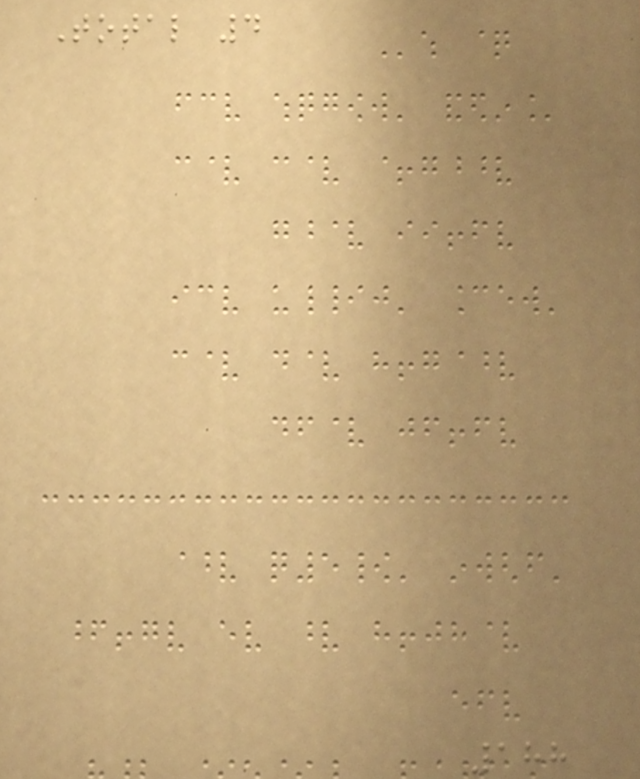Total 4
188
